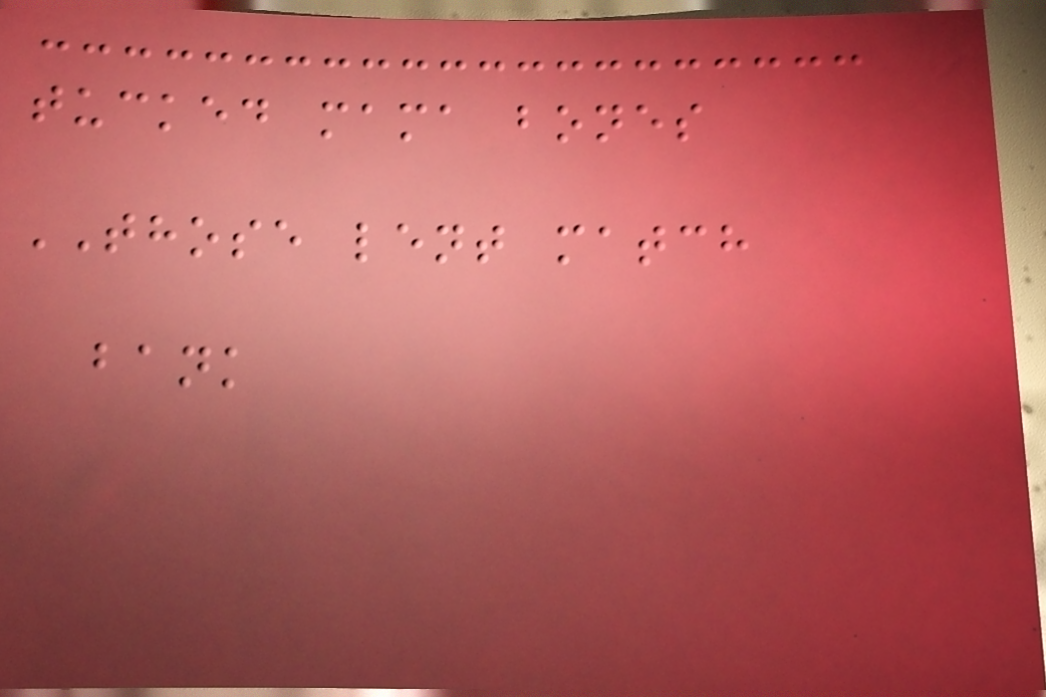tucked mama bones
THOSE lent match
bank
